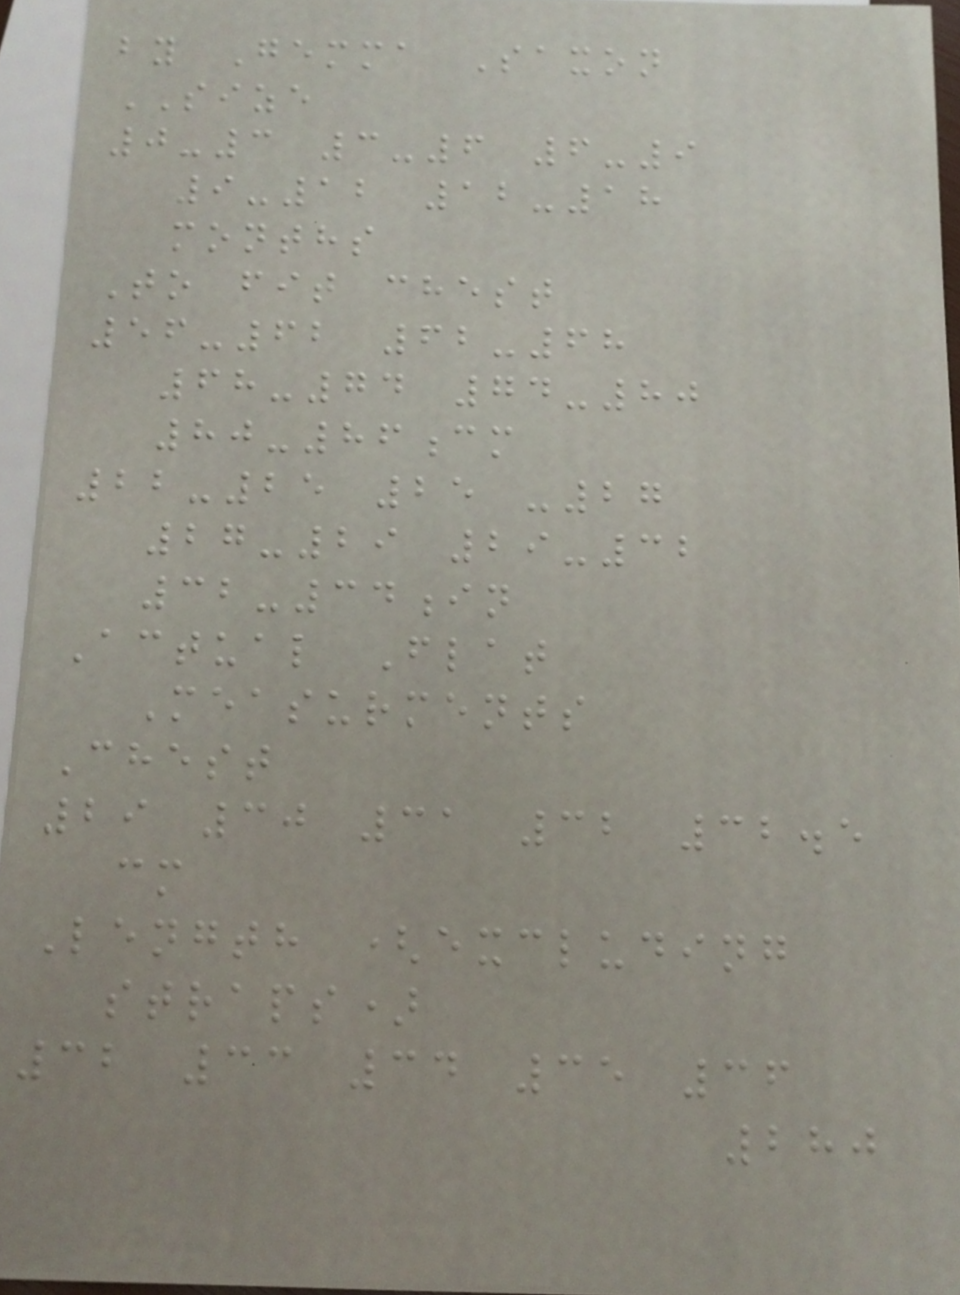by Gemma Saxon
SIZE
0-3 3-6 6-9
9-12 12-18
months
To fit chest
56-62 62-68
68-74 74-80
80-86cm
22-25 25 -27
27-29 29-32
32-34in
Actual Flat
Measurments
Chest
29 30 31 32 32.5
cm
Length (excluding
straps)
32 33 34 35 36
280
